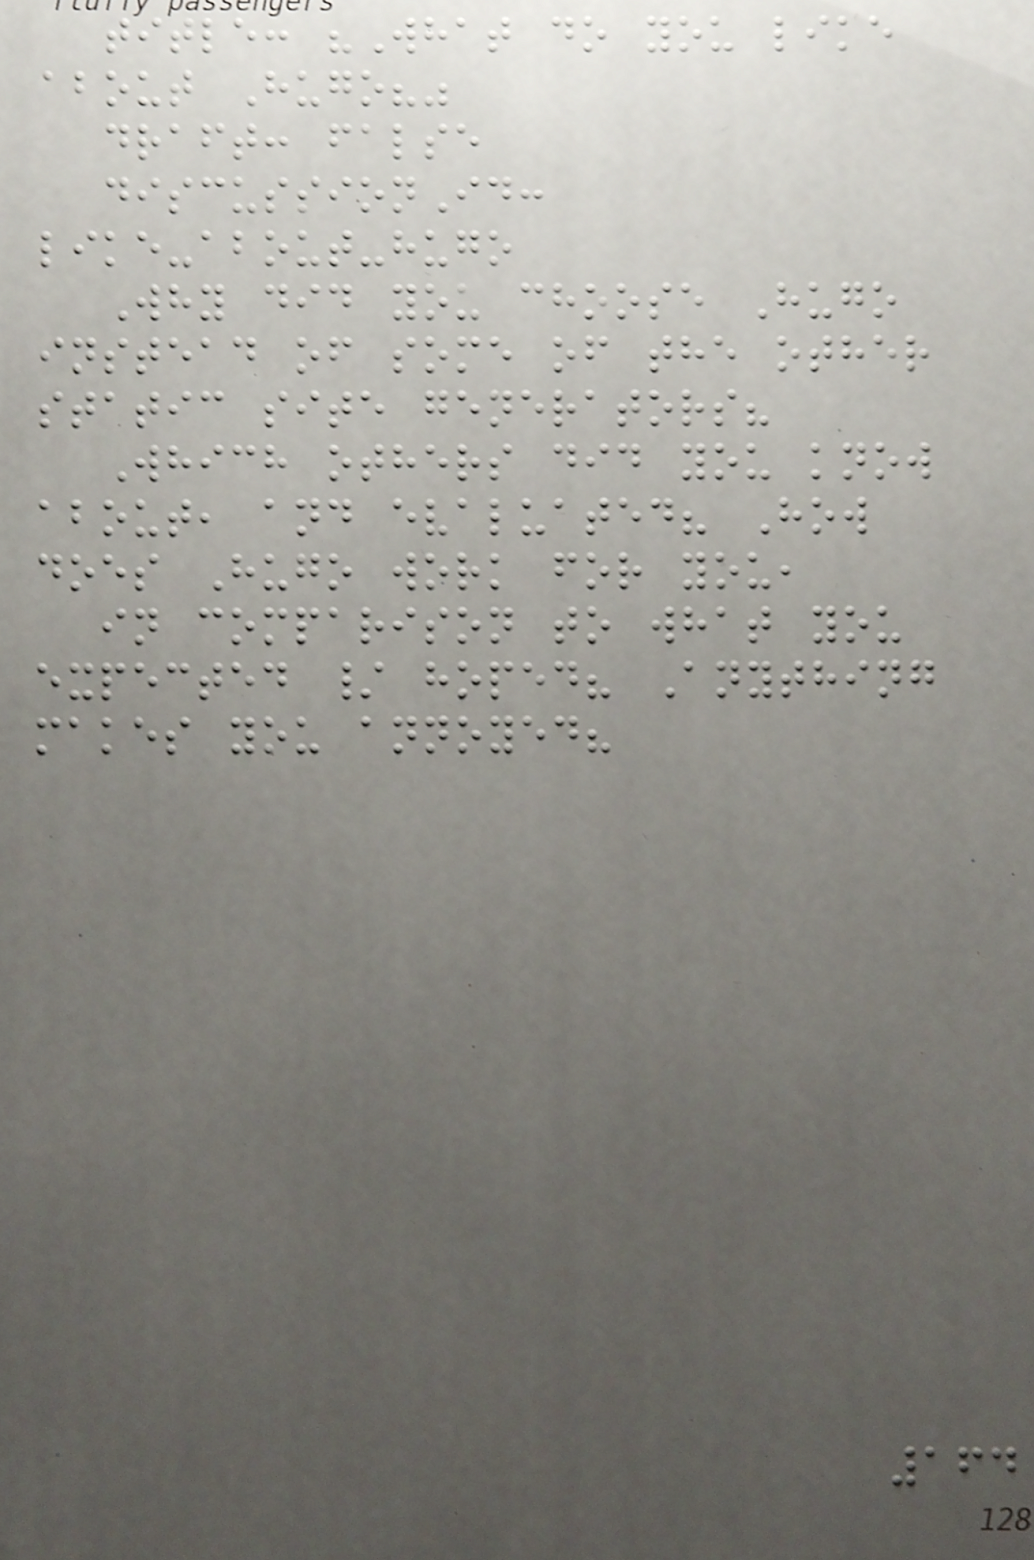title: "What do you like
about Hugo?"
draft: false
discussionId:
like-about-hugo
Why did you choose Hugo
instead of some of the other
static site generators?
Which others did you know
about, and evaluated? How
does Hugo work for you,
in comparison to what you
expected / hoped? Anything
makes you annoyed?
164
